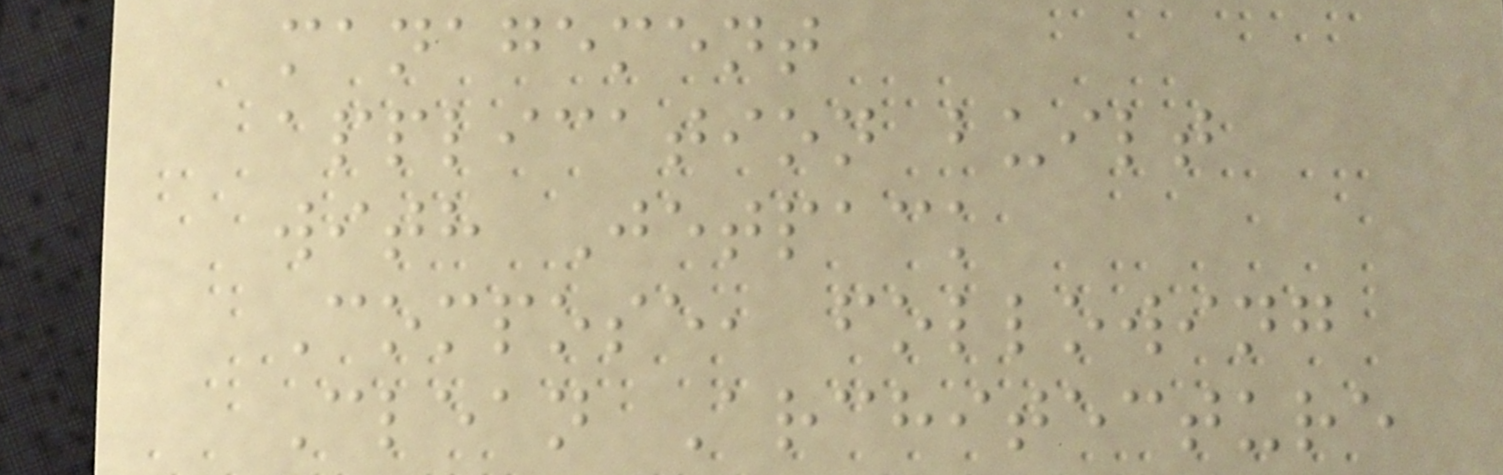management
application built
with Jetpack
Compose, following
Clean Architecture
